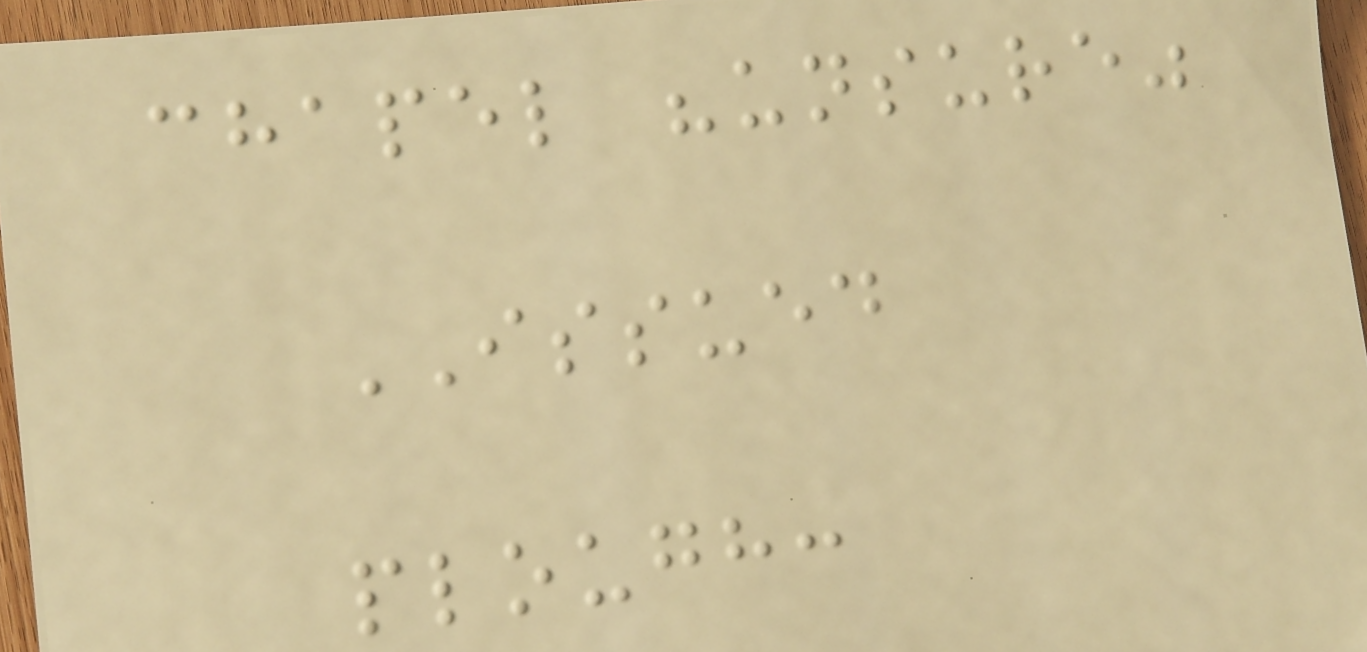chapel "unsure"
ISSUED
plough:
